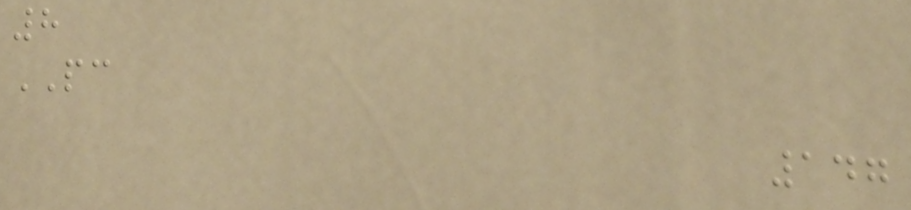8
PC
147
